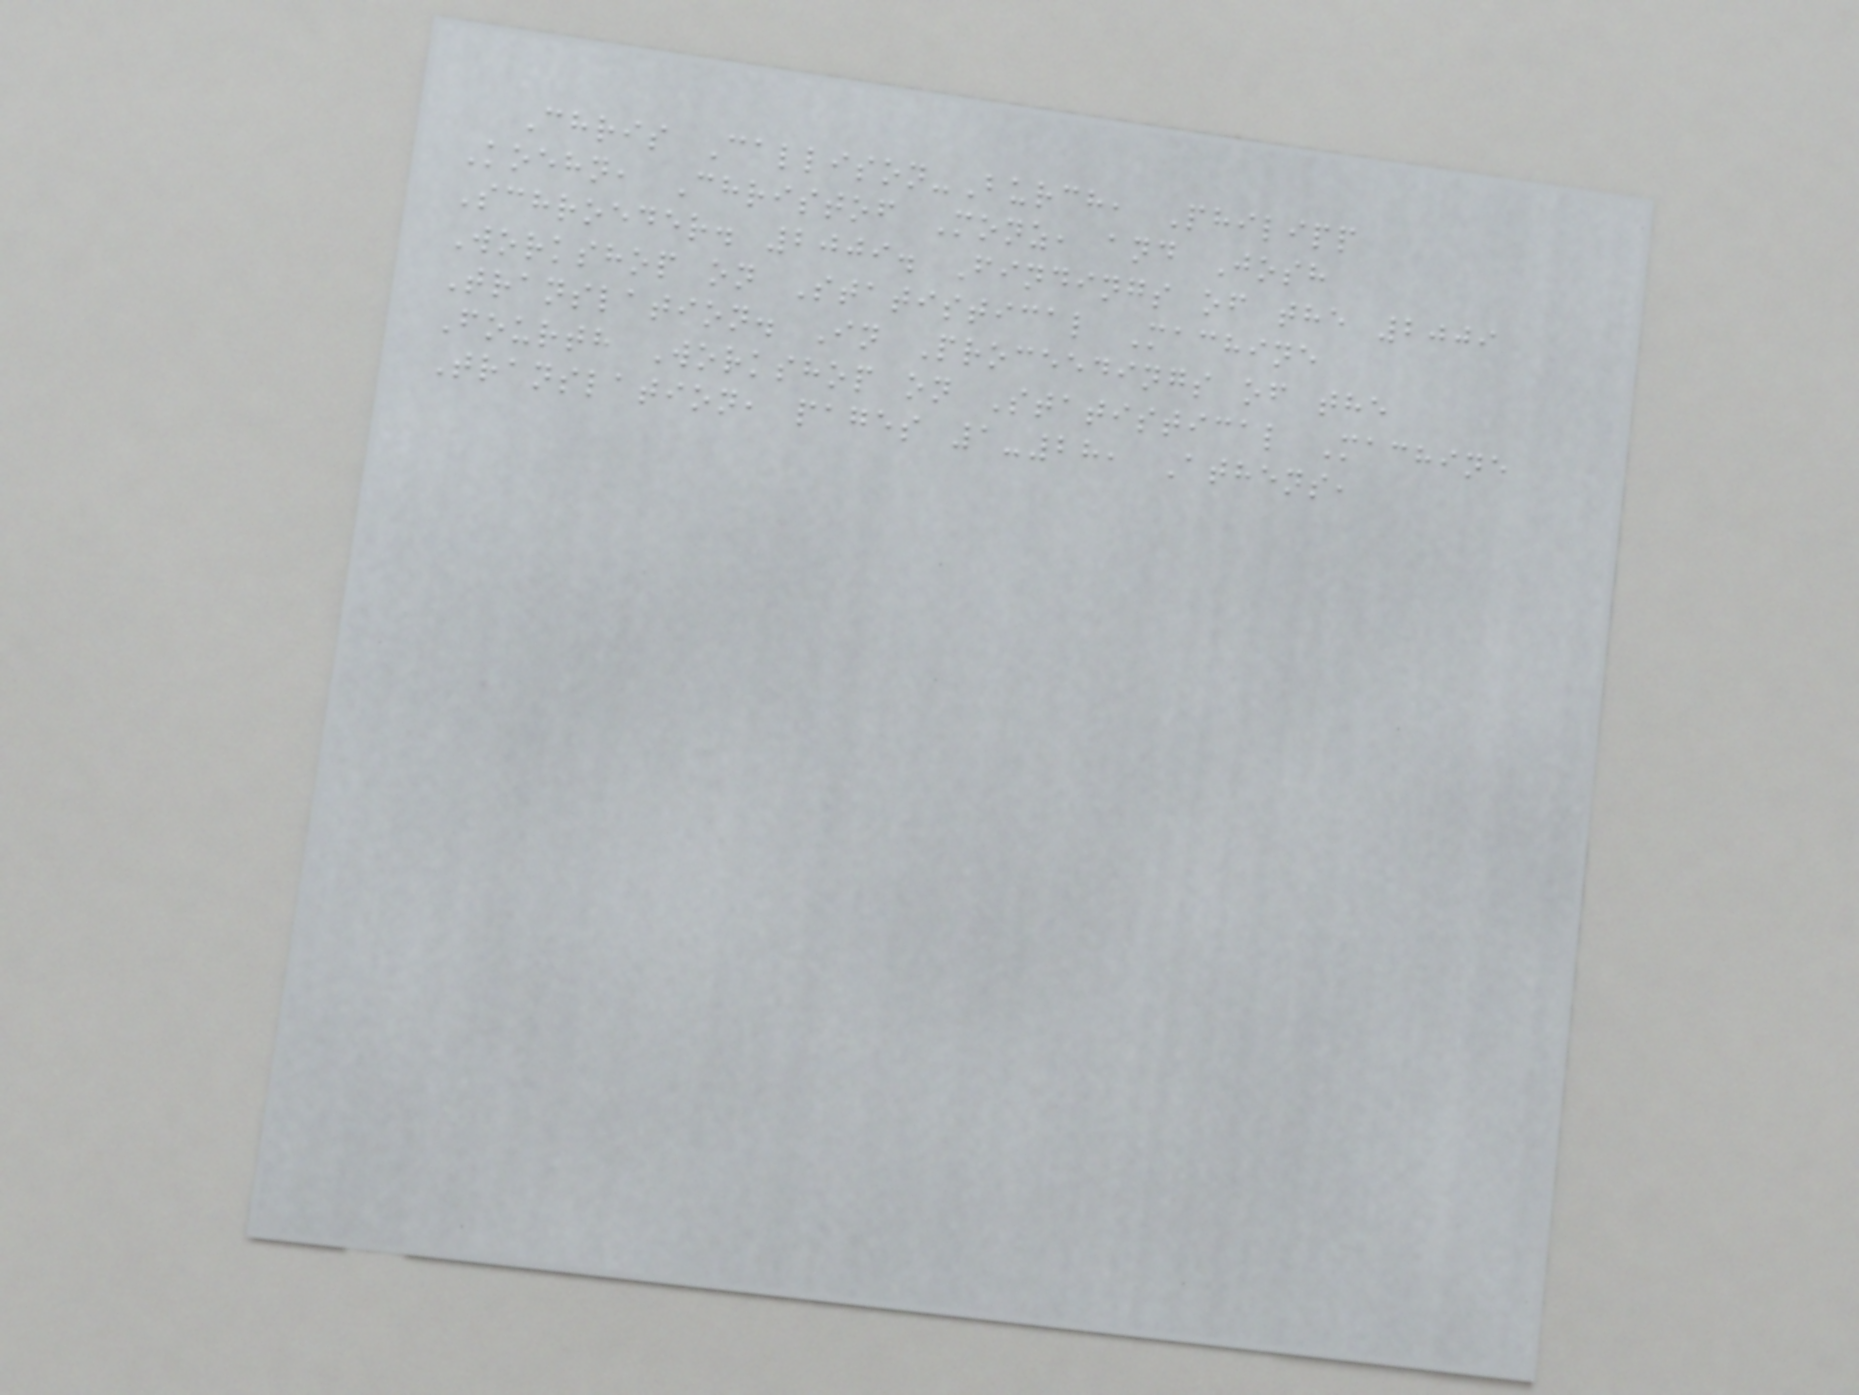Chris Callison-Burch, Philipp
Koehn, Christof Monz, and Josh
Schroeder. 2009. Findings of the 2009
Workshop on Statistical Machine
Translation. In Proceedings of the
Fourth Workshop on Statistical Machine
Translation, pages 1-28, Athens,
